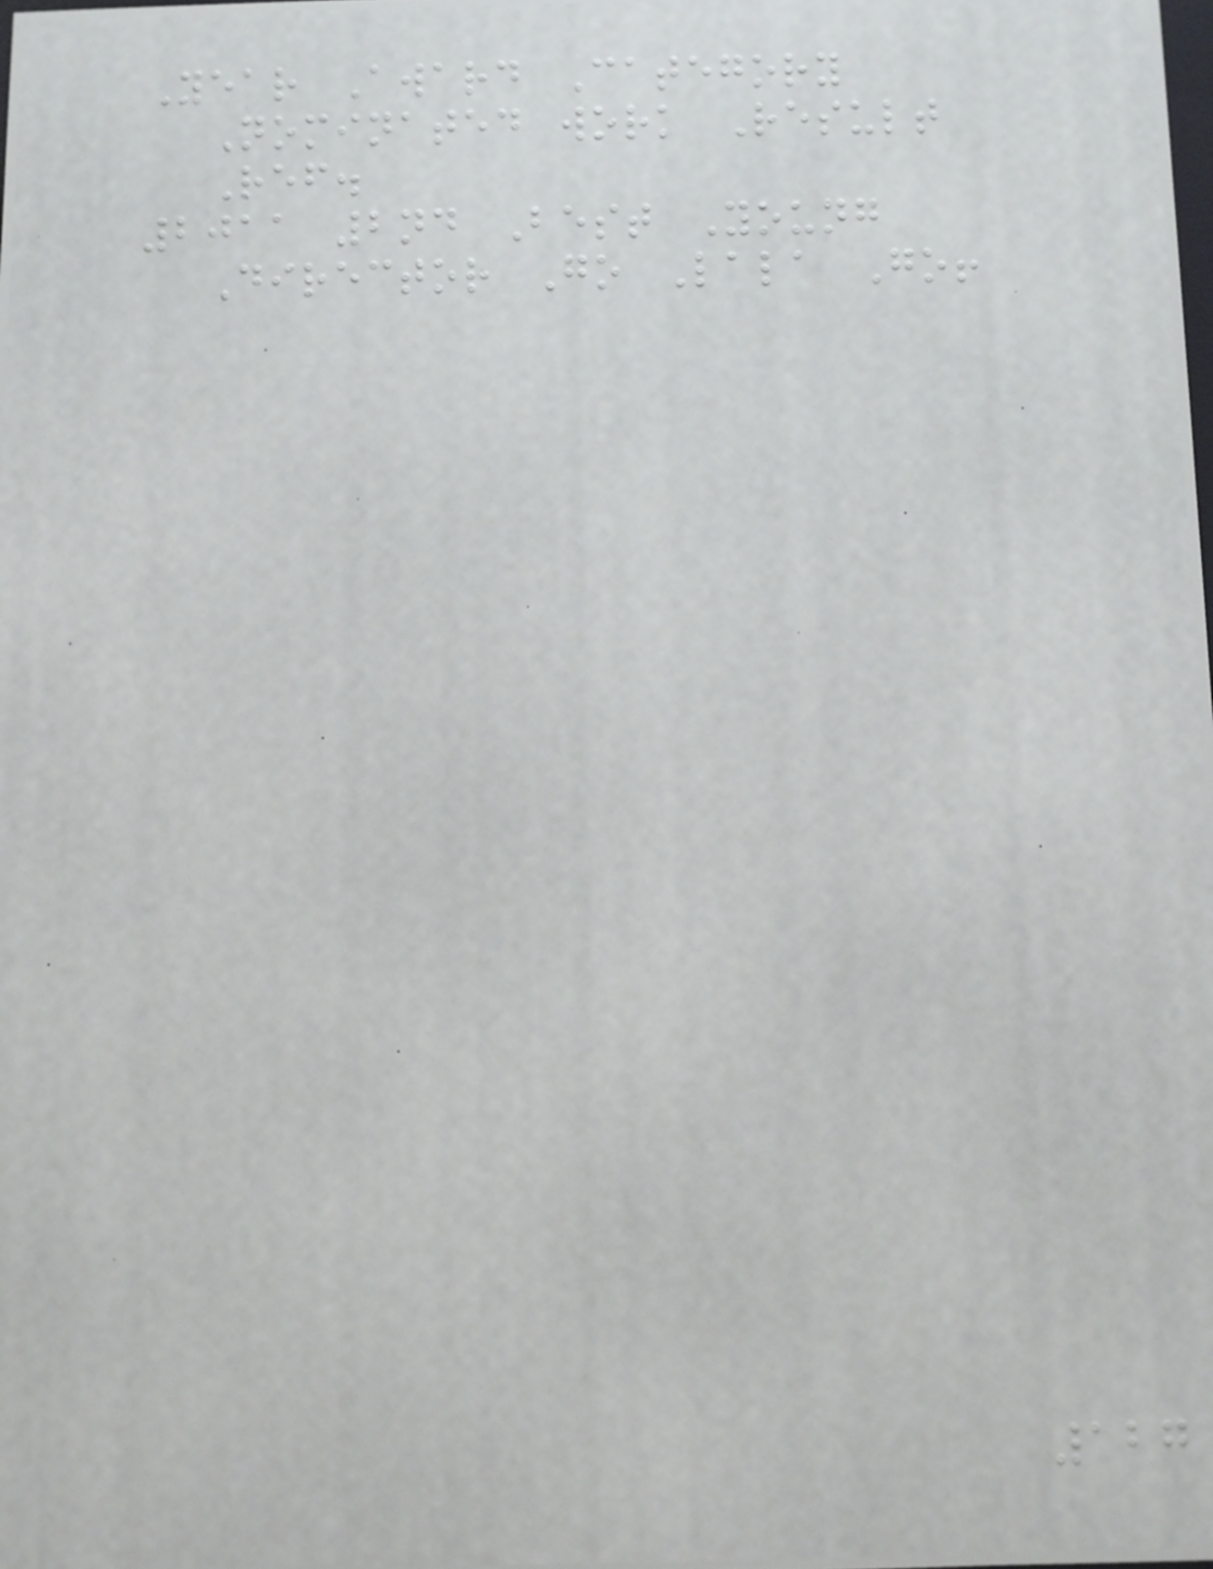Year Award Category
Nominated work Result
Ref.
2011 2nd Best Young
Director Go Lala Go!
127
